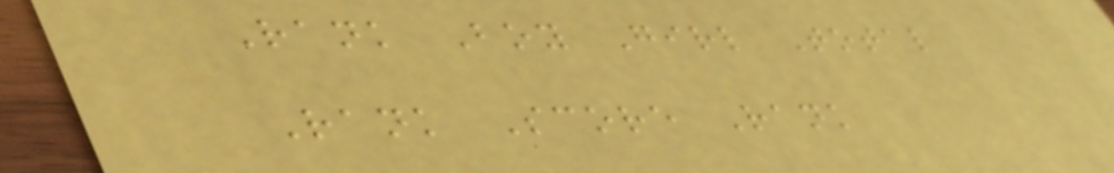Rank Boy Girl Total
Rank Score Rank
